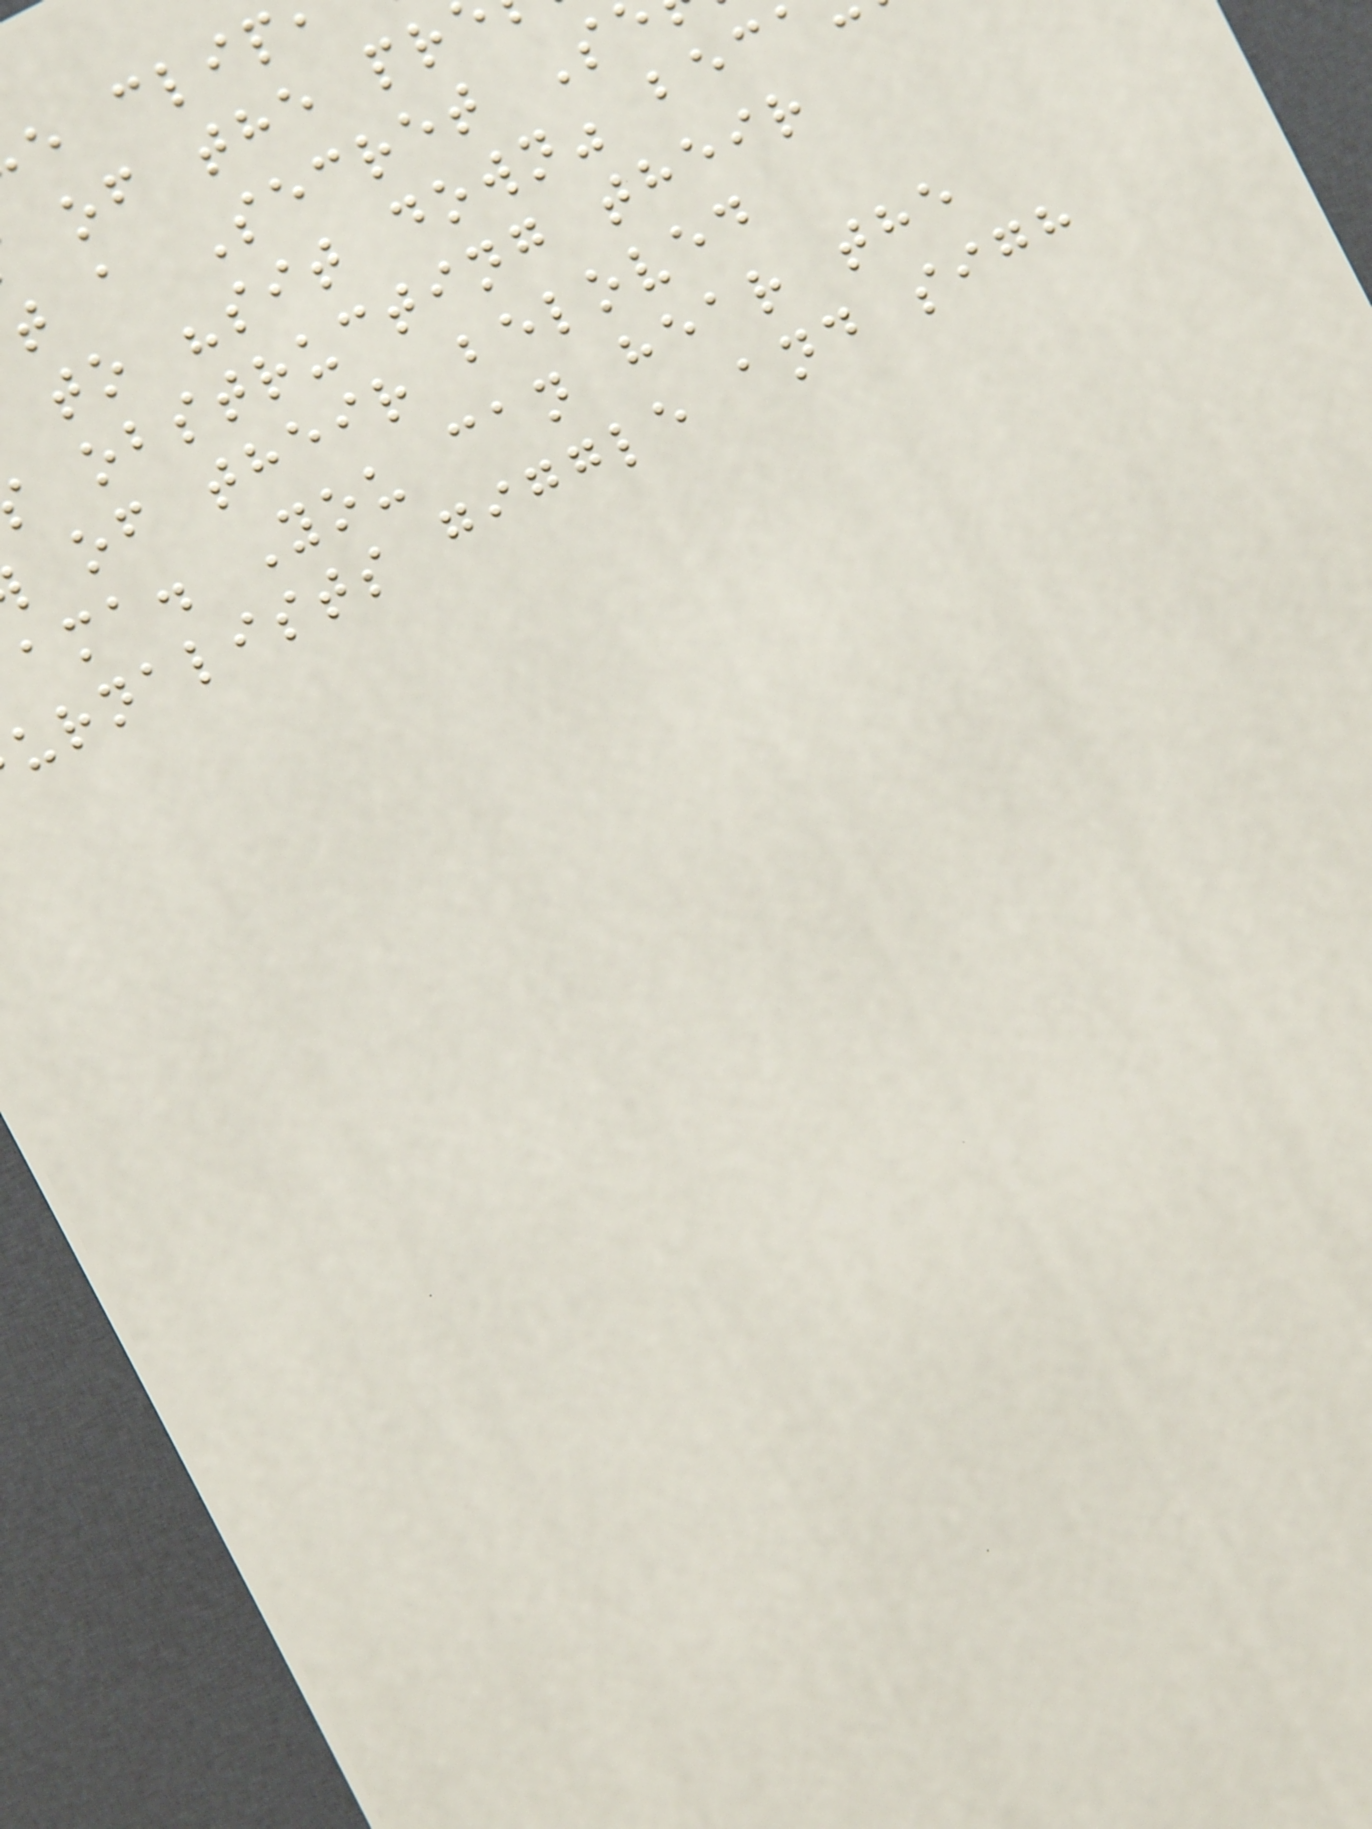e clip
of the pr
t a Secret S
to "sit down" bec
obstructing their
of their beloved
ama. You can hear the
urnalists giggle and sigh
